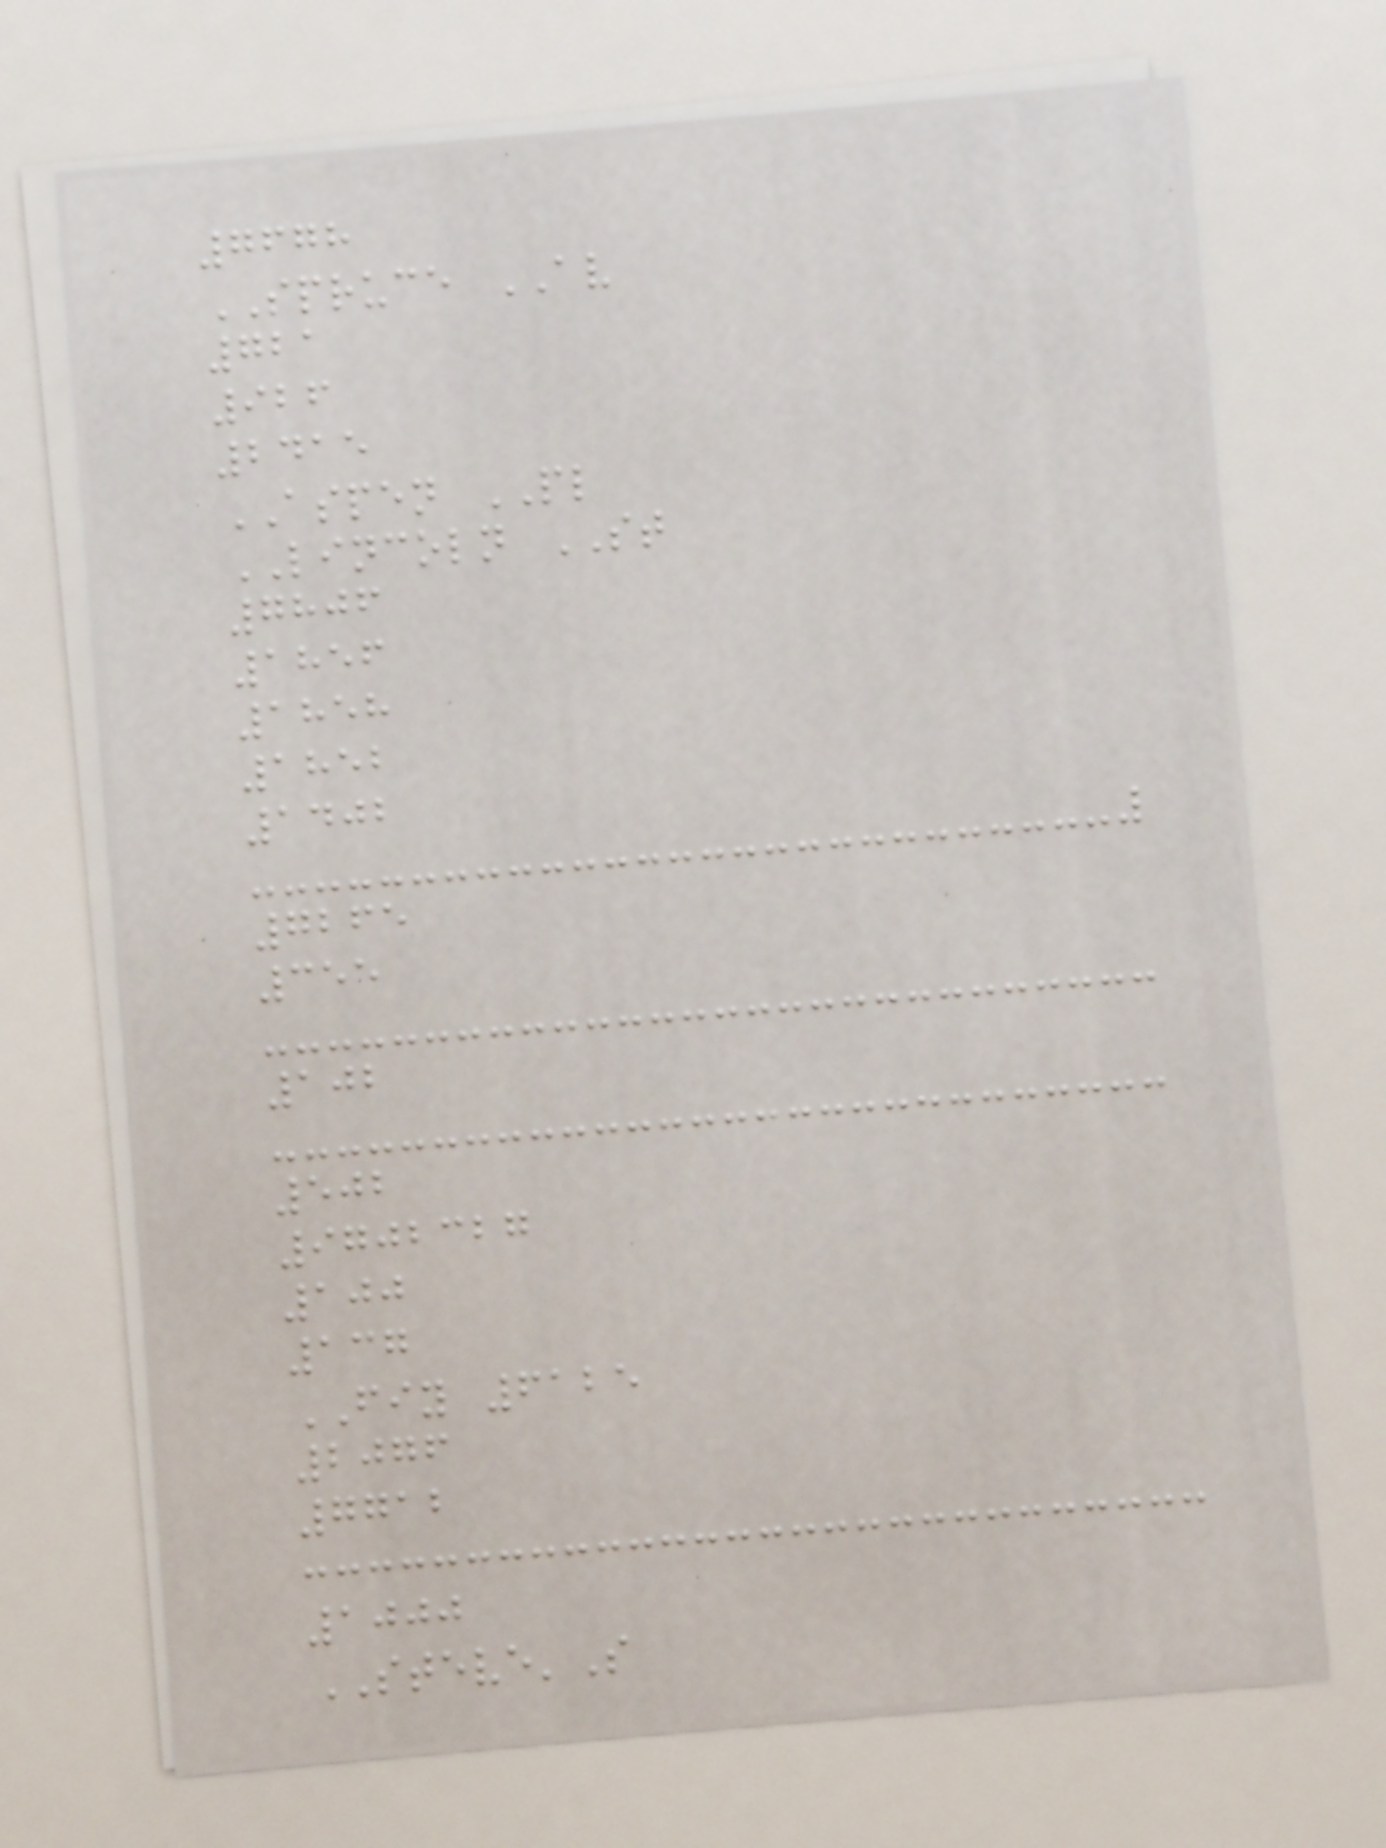7678
SPRUCE AV
721
926
2415
ASPEN PL
LINCOLN ST
7806
1856
1858
1852
1402
7265
355
102
502
9702327
100
137
FIY 6125
2076
7712
1000
STEVE'S
